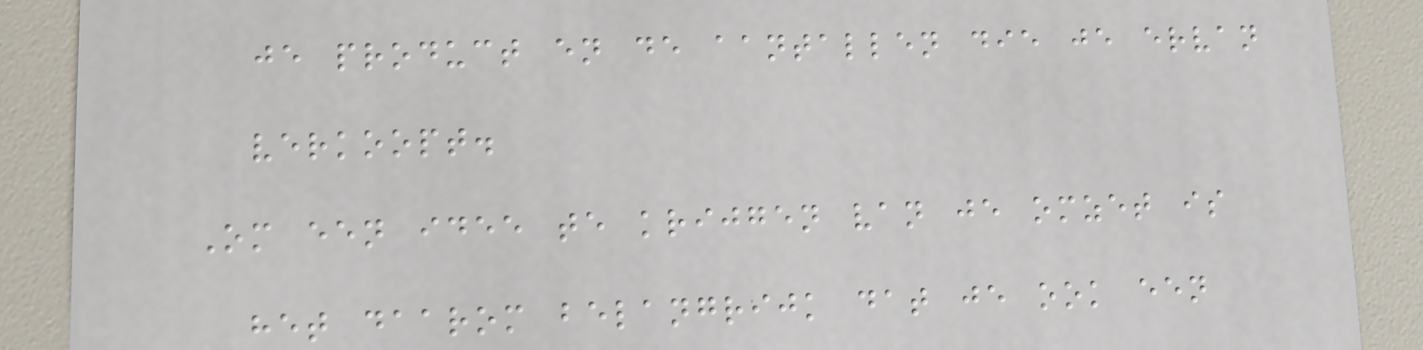je product en de aantallen die je ervan
verkoopt.
Om een idee te krijgen van je omzet is
het daarom belangrijk dat je ook een
